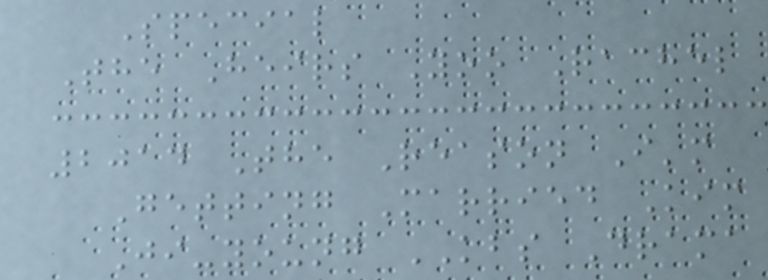Special
The Heirs Yoo Rachel
2014 The Reason I'm
Getting Married Kim
Ji-young KBS Drama
